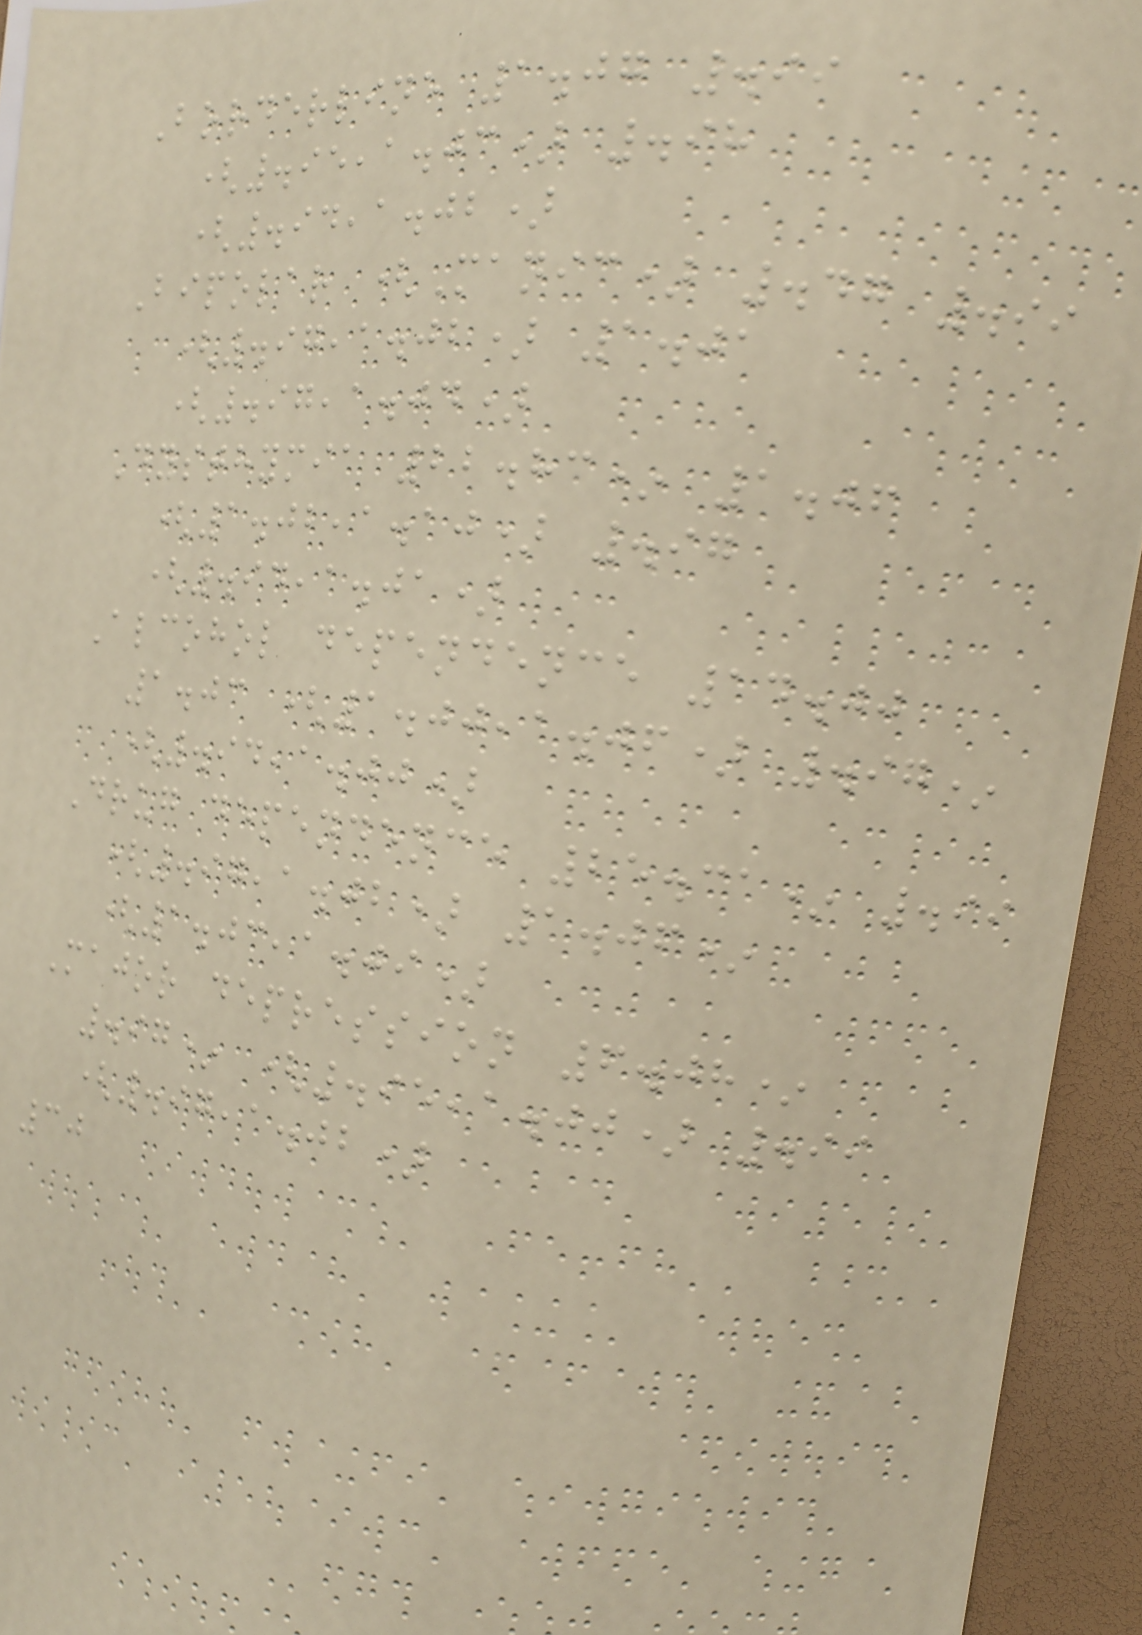Borderline 1.07 .99
(.95,1.03) .98
(.94,1.02)
Bipolar (Manic) .47 .99
(.97,1.02) 1.01
(.97,1.04)
Dysthymia 22.83* 1.06
(1.02,1.10) .97
(.94,1.01)
Alcohol dependence 14.00
1.03 (1.00,1.06) .97*
(.94,1.00)
Drug dependence 25.31* .99
(.97,1.02) 1.06*
(1.03,1.09)
Major depression 6.08*
.97* (.95,1.00) .99
(.97,1.02)
30
